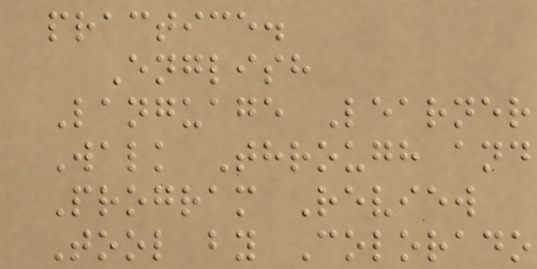practice.
English
Language Learner
Walk Through and
Program Review
Tool by Colorado
